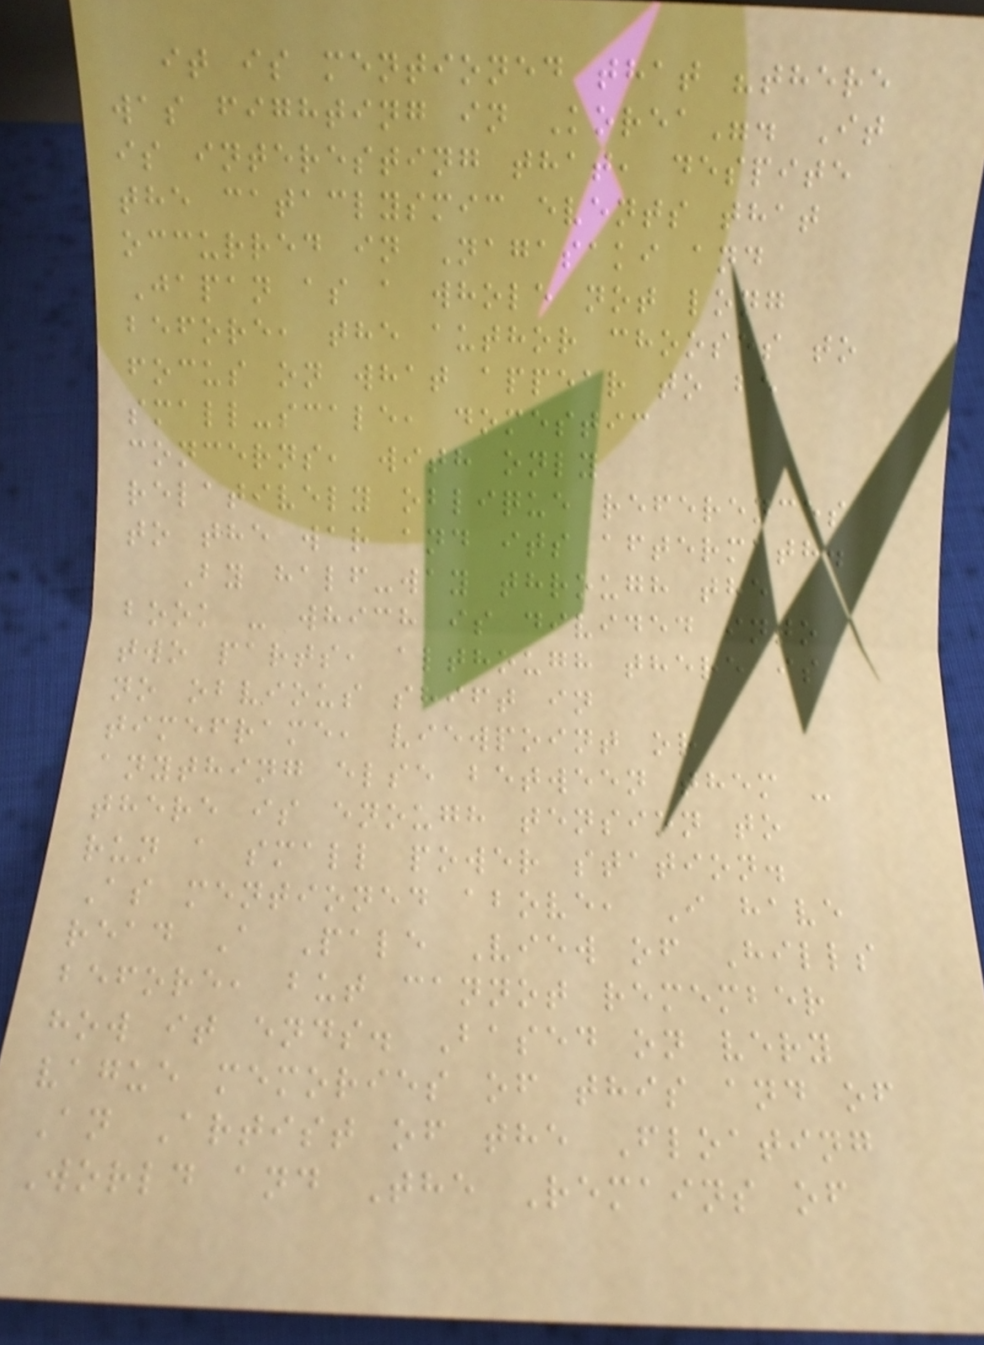it is mentioned that "there
was fighting in Korea". It
is interesting that, despite
the cataclysmic events that
occurred in Nagasaki and
Japan as a whole not long
before, the author chooses to
focus on what appear to be
small-scale, domestic
concerns, with only
relatively oblique references
to the war and its aftermath.
By half-way through the
book - which is divided into
two parts, although there is
no obvious shift in
timeframe, viewpoint or
anything else between them -
there is enough tension to
run a small power station.
As mentioned above, I have
read A Pale View of Hills
before, but cannot remember
how it ends. Based on very
vague memories of this and of
An Artist of the Floating
World and The Remains of
